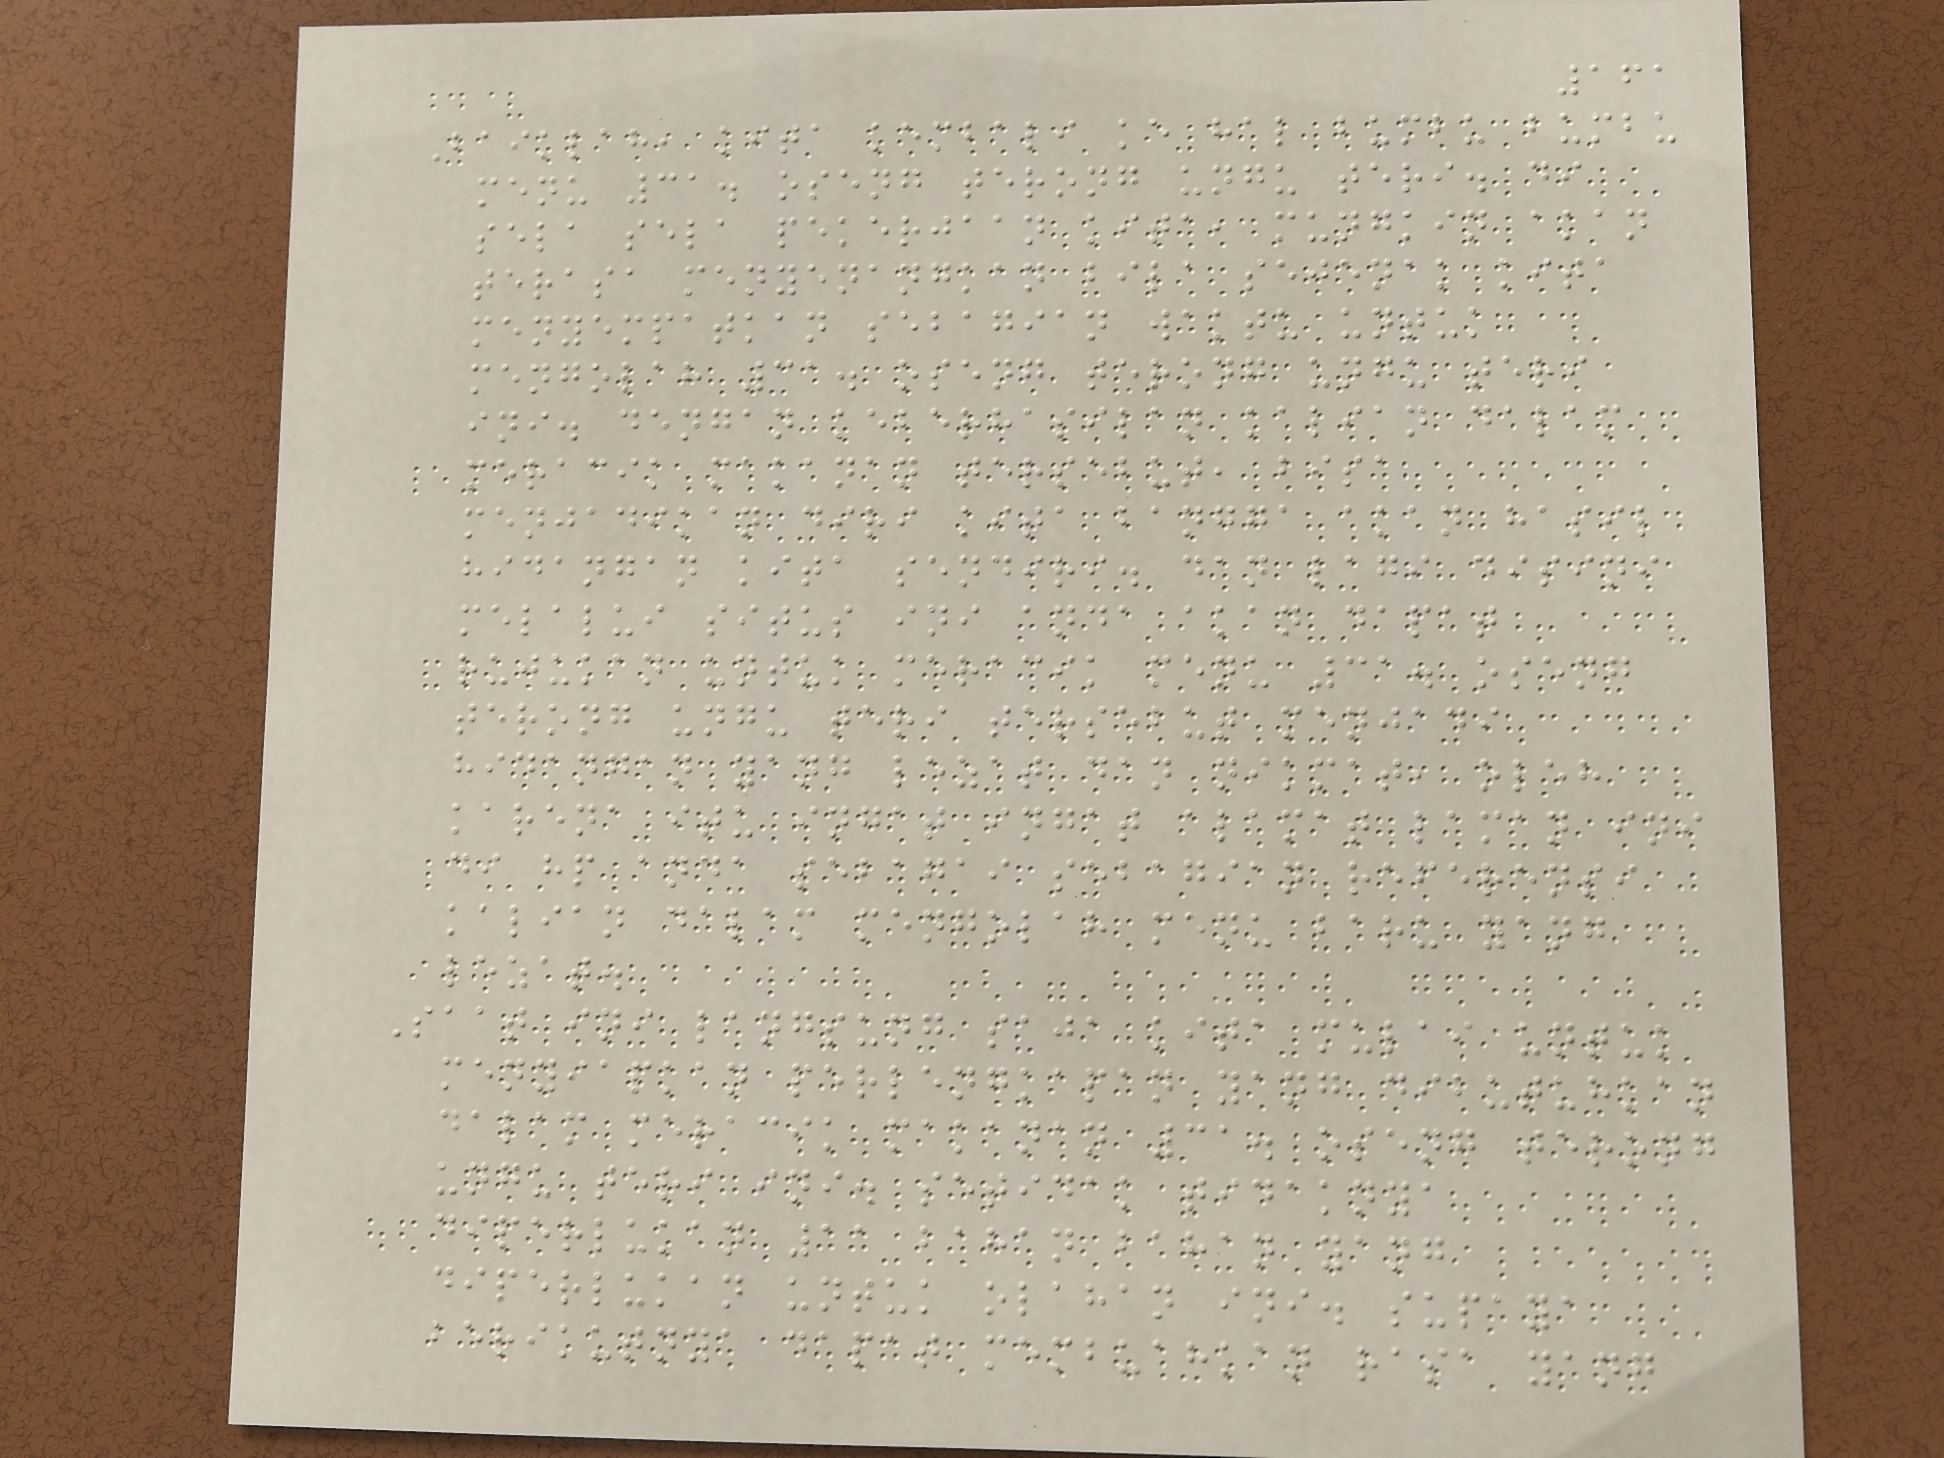161
Baiklah, kita kembali ke hal bumbu bumbu
menu 31. oseng terong ungu teri. di
sela sela pekerjaan kita, mungkin akan
terasa menyenangkan bila sejenak kita
menyempatkan sebagian waktu untuk
mengolah 31. oseng terong ungu teri
ini. dengan keberhasilan kalian dalam
meracik makanan tersebut, bisa
menjadikan diri kita bangga akan hasil
hidangan kita sendiri. dan lagi disini
melalui situs ini anda akan dapat
rujukan untuk meracik menu 31. oseng
terong ungu teri tersebut menjadi
hidangan yang lezat dan nikmat, oleh
karena itu ingat ingat alamat laman ini
di hp anda sebagai sebagian referensi
kalian dalam mengolah menu baru yang
lezat.
Saat ini langsung saja kita mulai untuk
menyiapkan perlengkapan yang dibutuhkan
dalam meracik makanan 31. oseng terong
ungu teri ini. setidak tidaknya
diperlukan 11 bahan bahan yang
diperlukan untuk olahan ini. supaya
berikutnya dapat membuahkan rasa yang
